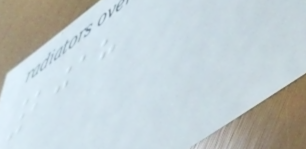2018
